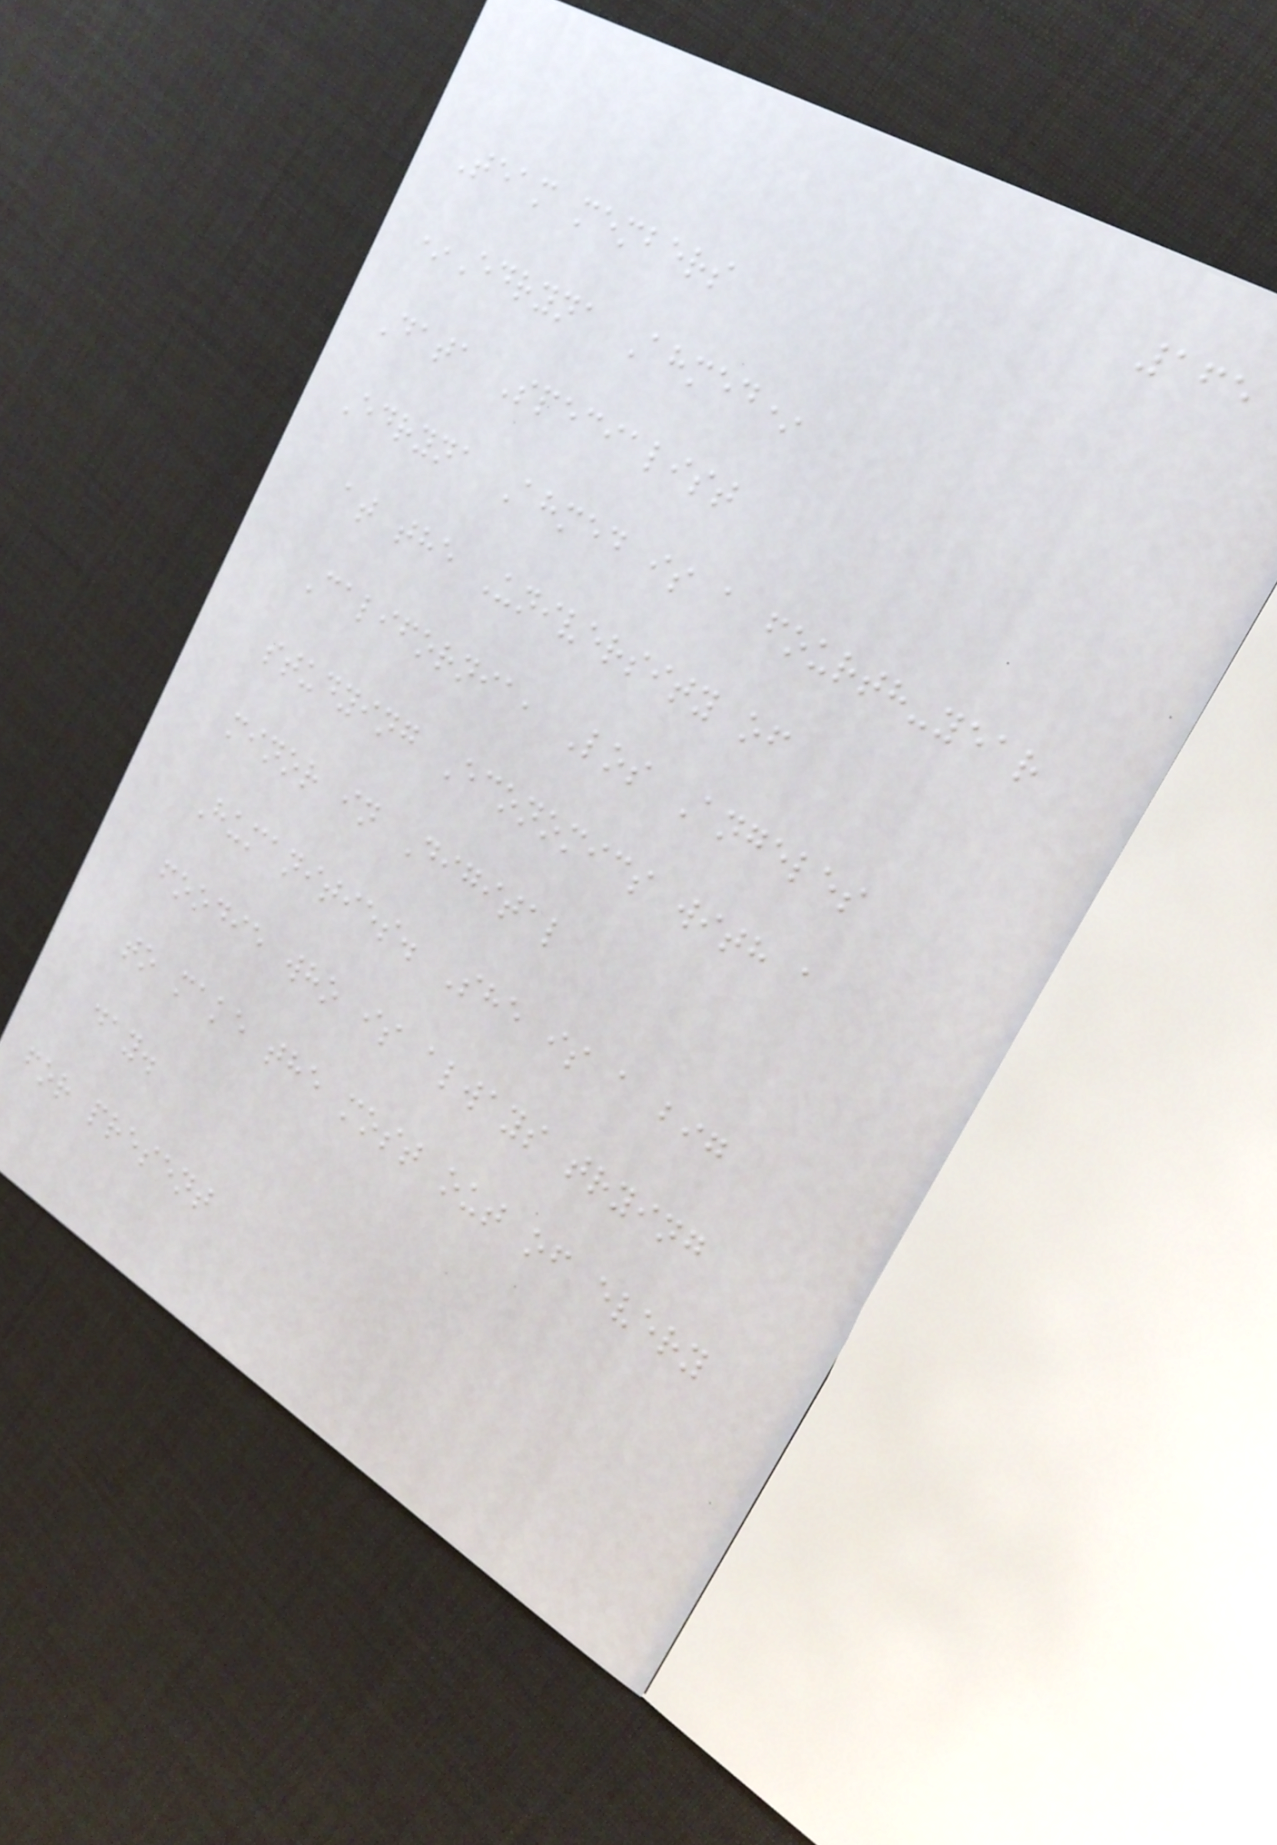165
Team members
*Edryna Ahmed*
Data Specialist
Edryna Ahmed is a fourth-year
at the University of
California, Los Angeles
studying Economics with a
minor in Digital
Humanities. She is a big
foodie who is always trying
to make the most out of every
day.
for present
